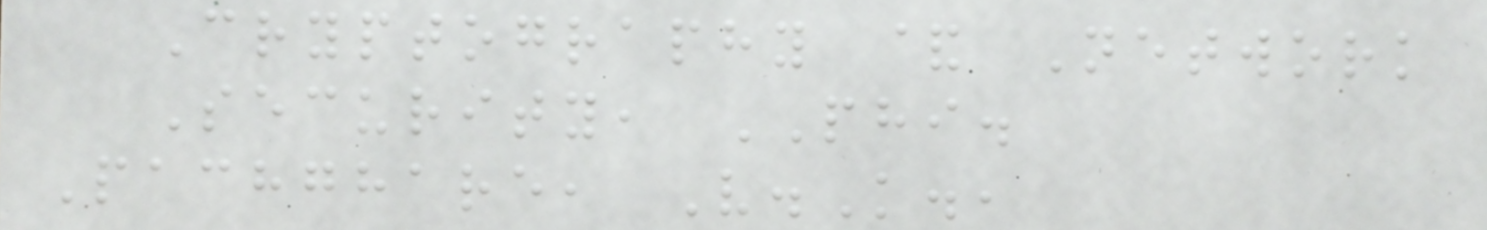Cryptography & Network
Security, PHI.
Pachghare, V.K.,
